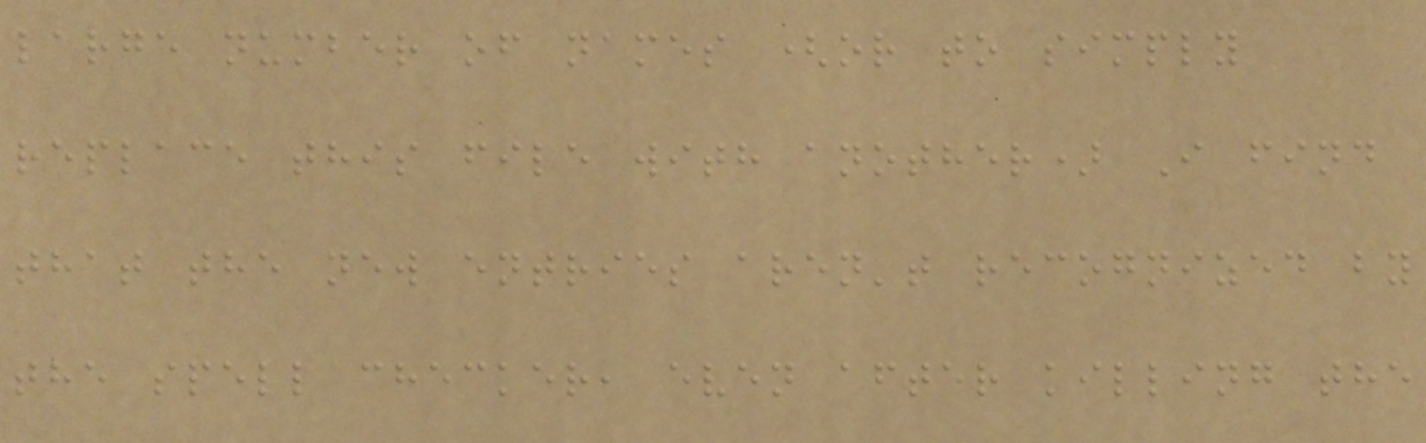large number of names (or to simply
replace this file with another) I find
that the new entries aren't recognized by
the spell checker, even after killing the
